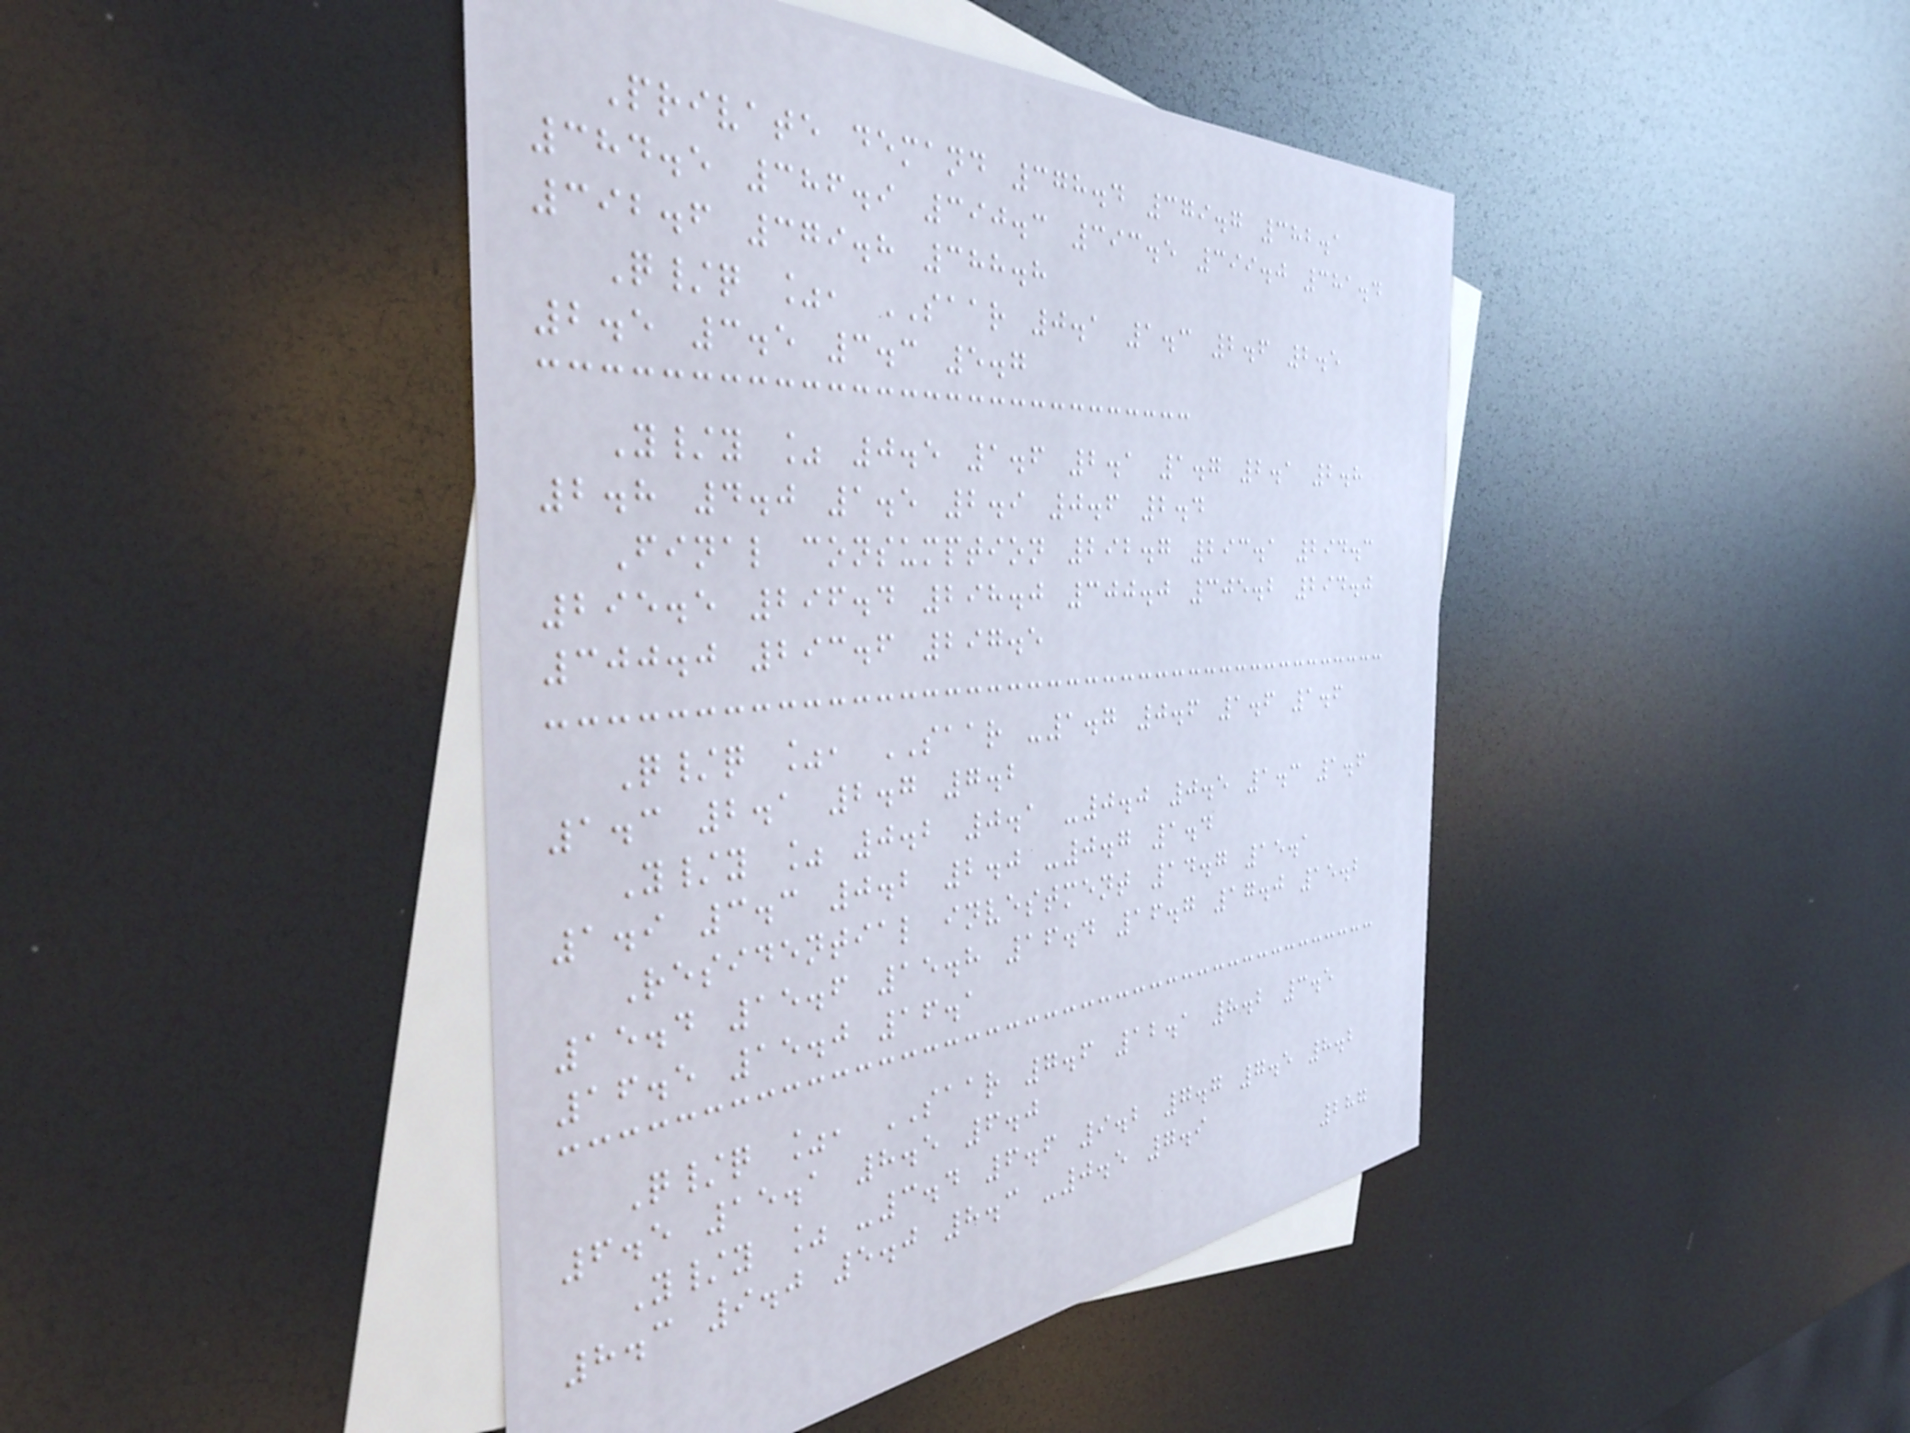Private demand 378.4 379.7 382.1
384.5 386.9 390.3 393.5 399.0 381.4
392.6 379.8 388.8
Q/q %, SAAR 0.1 1.3 2.6 2.5
2.5 3.5 3.3 5.7
Y/y % 0.5 1.6 2.1 1.7 2.1 2.8
2.8 4.0 1.5 2.9 0.6 2.4
Final consumption 292.7 293.1 294.3
295.5 296.4 298.0 300.0 305.2 294.0
300.0 293.6 297.5
Q/q %, SAAR -1.7 0.6 1.6 1.6
1.3 2.1 2.7 7.2
Y/y % 0.2 0.1 -0.0 0.5 1.3 1.6
1.9 3.3 0.2 2.0 -0.7 1.4
Residential investment 14.7 15.1
15.4 15.6 15.8 16.4 16.7 17.0 15.2
16.5 15.0 16.1
Q/q %, SAAR 7.6 12.1 8.2 3.5
6.5 15.1 8.5 6.0
Y/y % -3.4 6.6 9.2 7.7 7.5 8.2
8.3 9.0 5.0 8.3 -0.5 7.9
287
